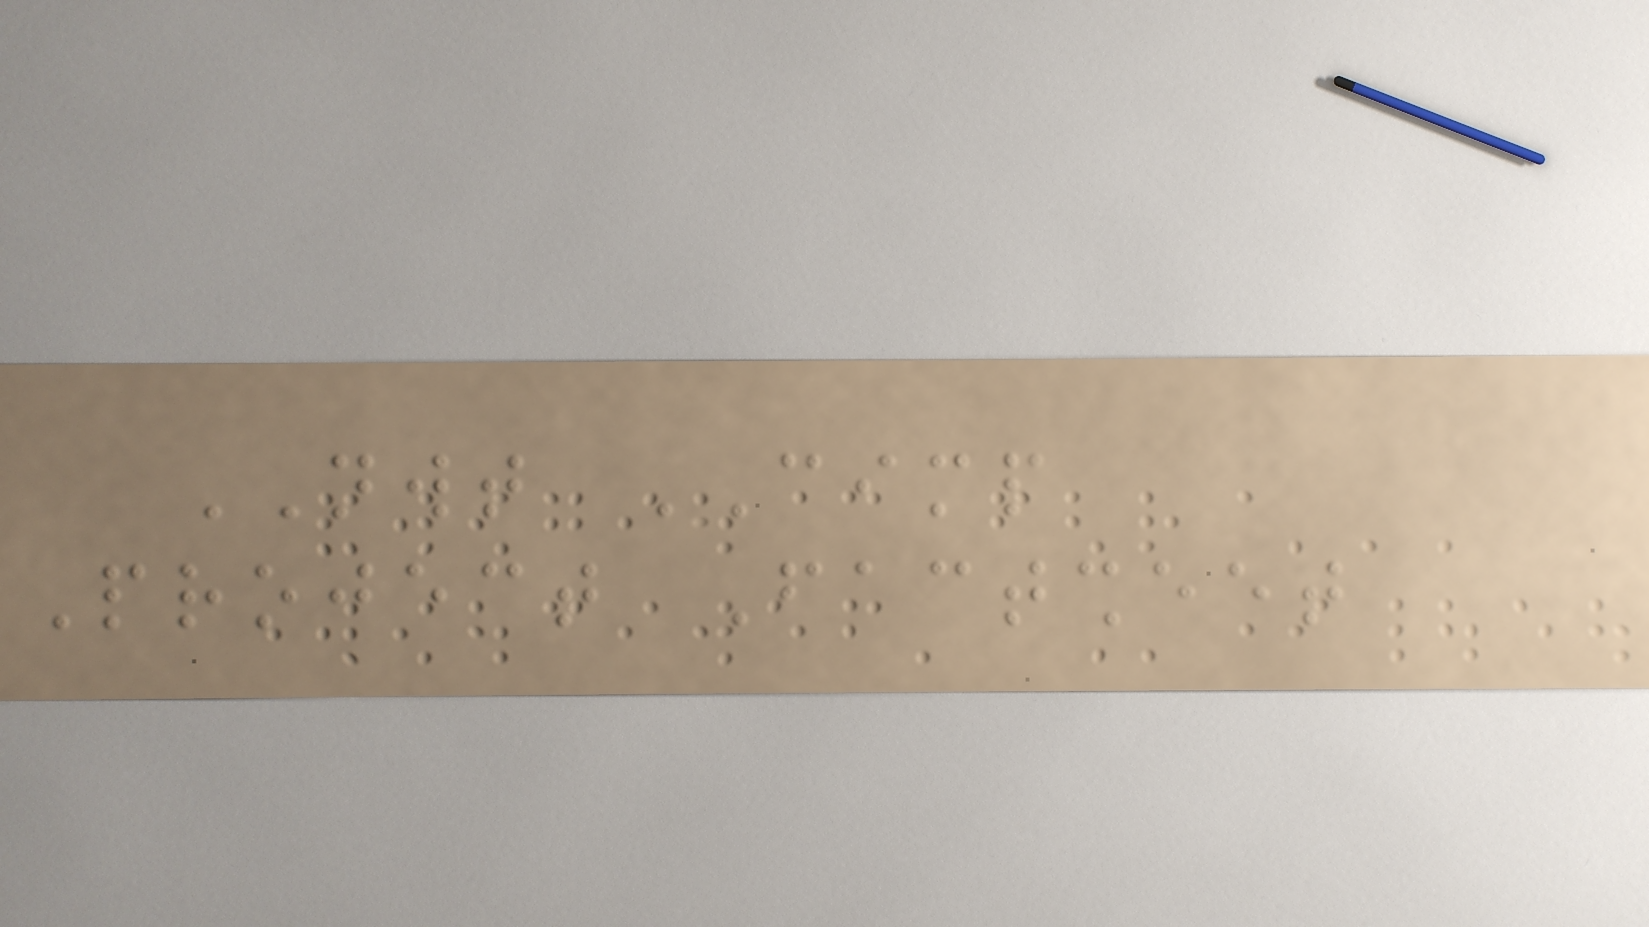NWT CIMP
Project Factsheet
